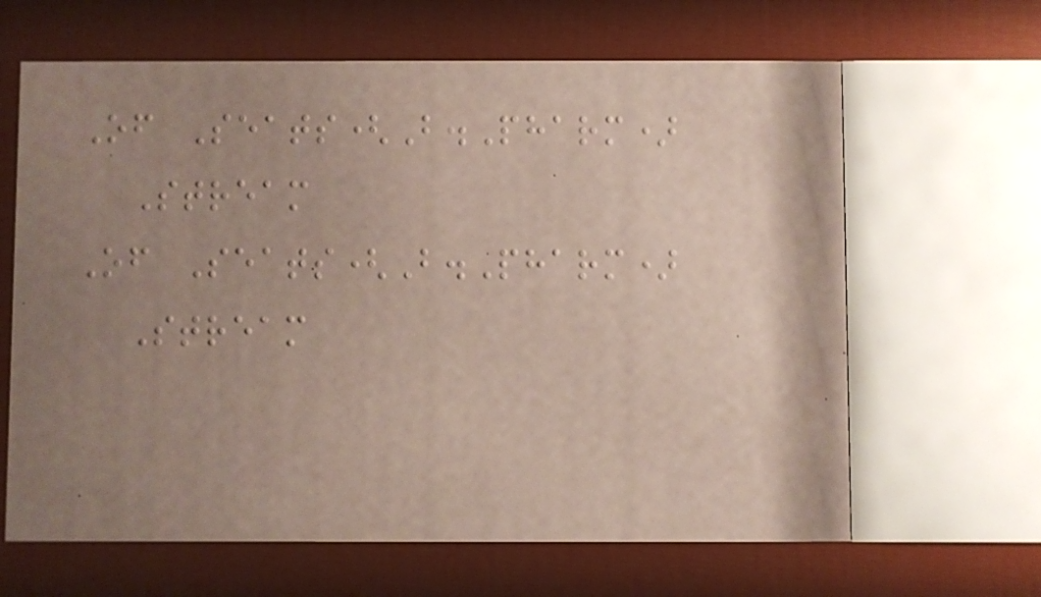Of Seats(B.Pharm)
Stream
Of Seats(B.Pharm)
Stream
